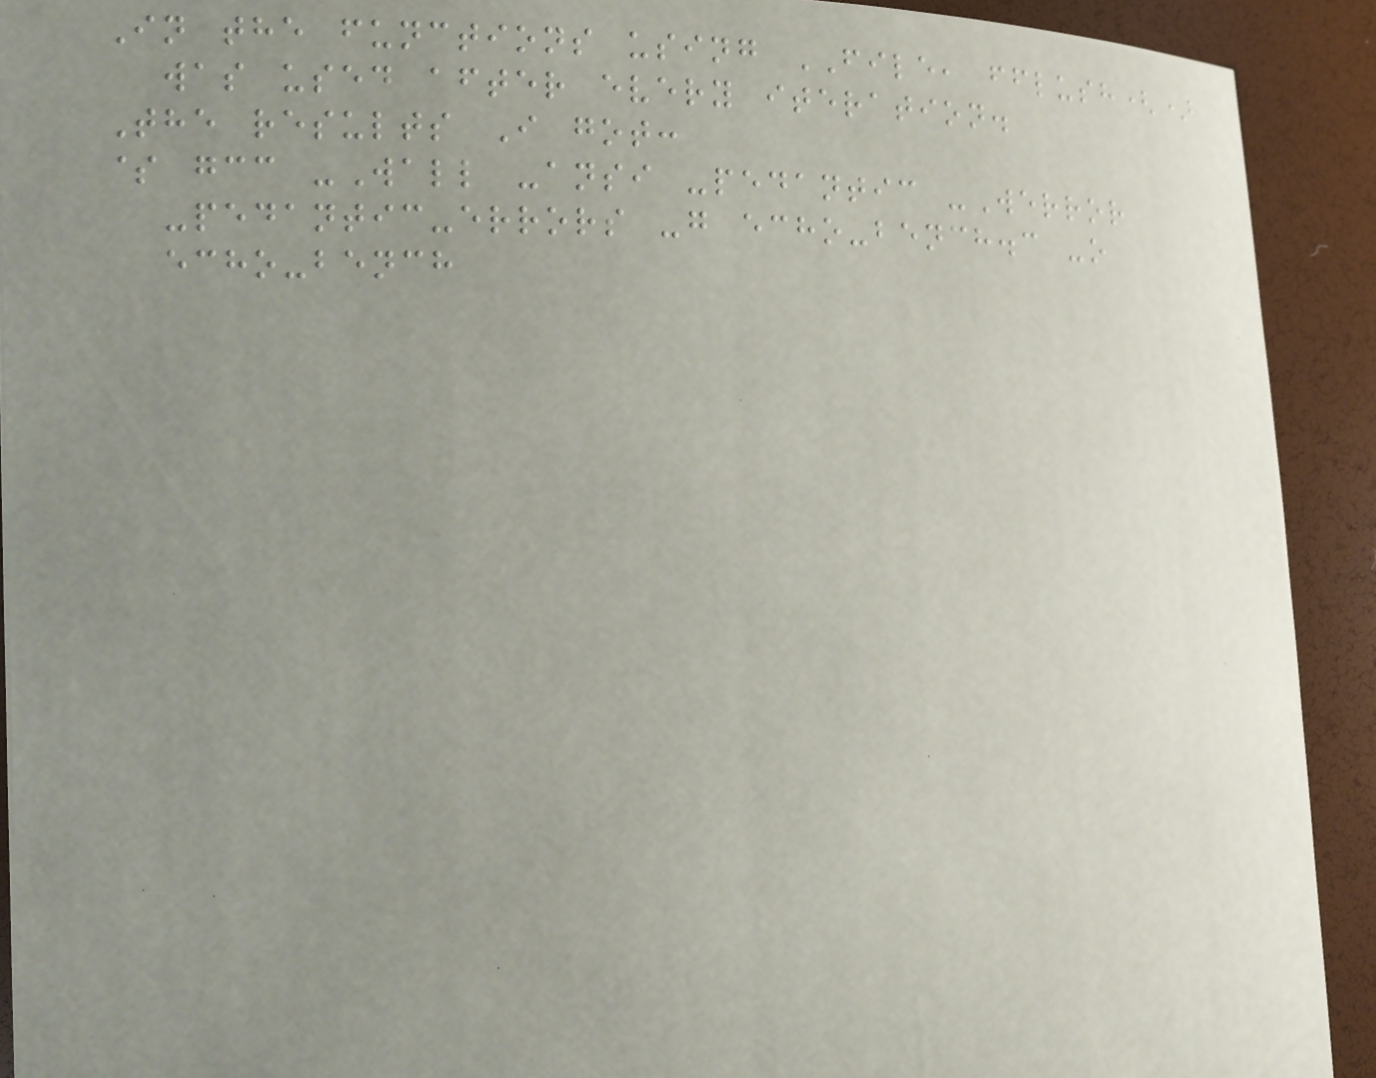In the functions using FILE, fflush()
was used after every iteration.
The results I got:
$ gcc -Wall -ansi -pedantic -Werror
-pedantic-errors -g echo-bench.c -o
echo-bench
